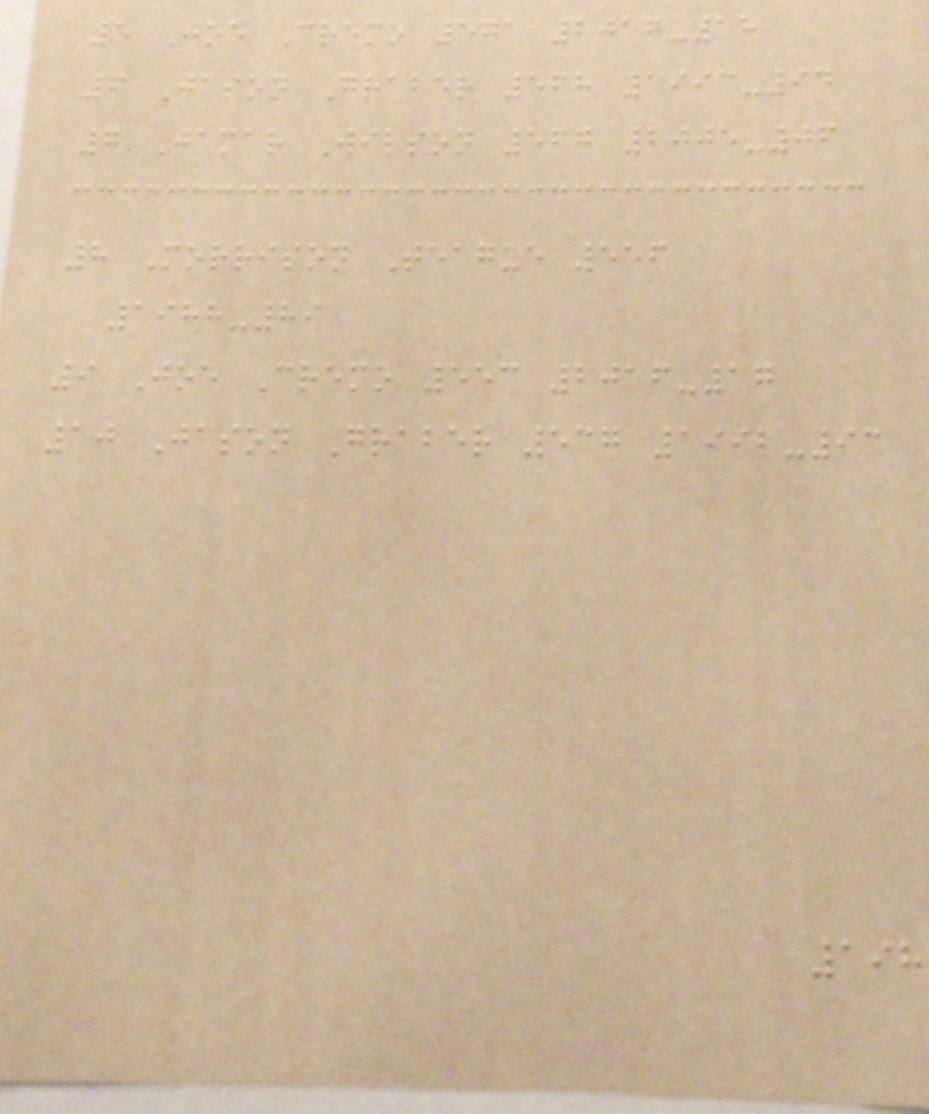5 Joe Cremo 571 2017-18
6 Jason Graber 568 1993-94
7 Jamar Wilson 567 2005-06
8 Morrison Teague 556
1988-89
9 Joe Cremo 553 2016-17
10 Jason Graber 537 1992-93
198
